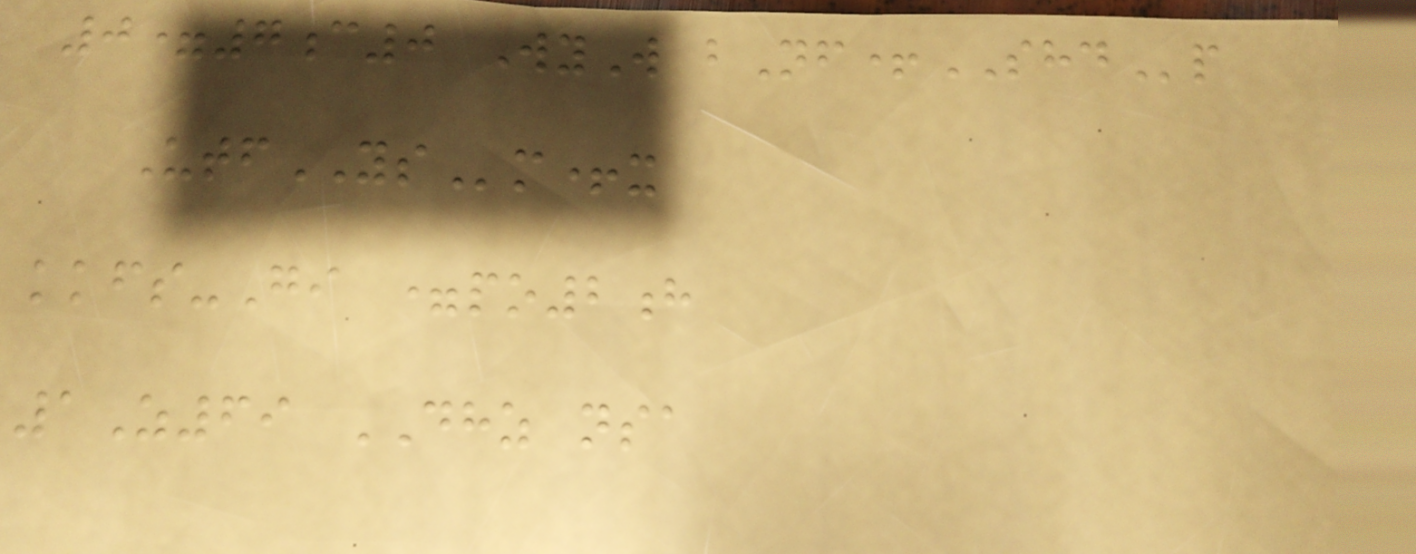0=7c0 WyW bNf+SHDp
UtfYSm+x
kkfs-Gi =po2h
1Z69 DHZ nsa
